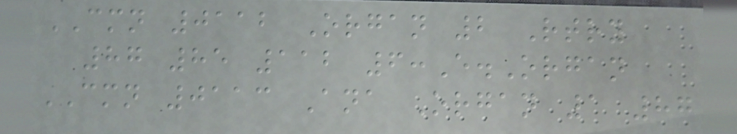CMN 0112 Organ 2 Rtry
87 85 112 6:E.Organ
CMN 0113 Ana Organ 1 87
